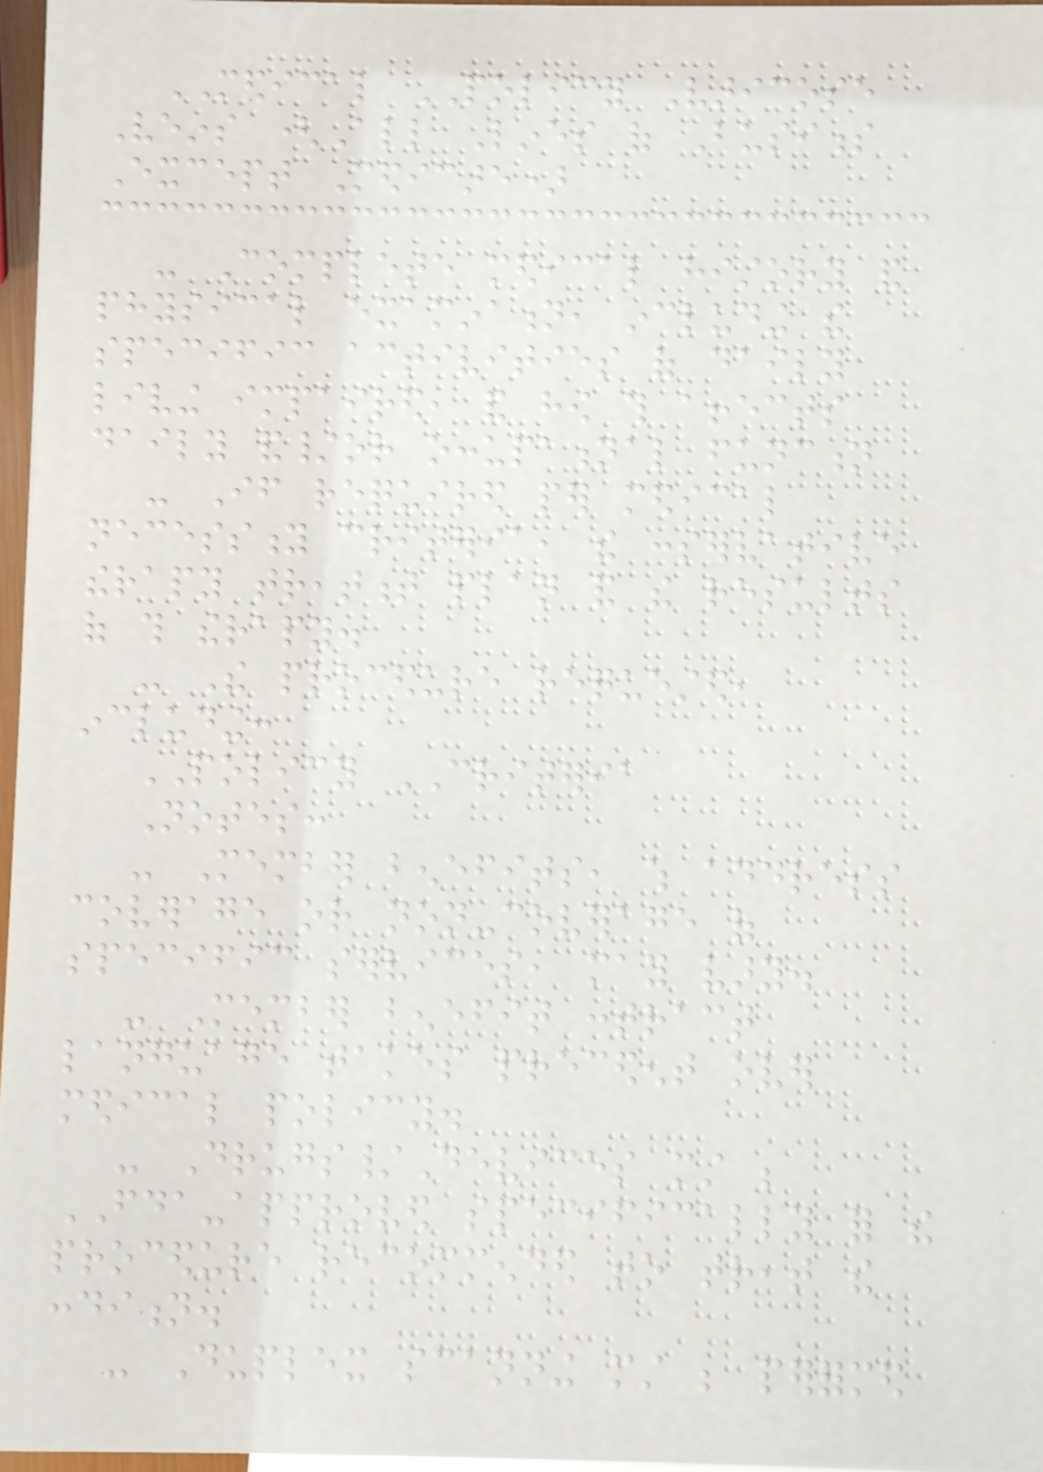MEDICAL POLICY Varicose
Veins (All Lines of Business
Except Medicare)
- Complete medical history and
physical examination, including the
specific activities of daily
living impaired, and how this affects
daily and/or occupational function
- If required per medical
necessity criteria, the conservative
therapy treatment plan and the results
of this therapy.
- The procedure requested,
including:
POLICY CRITERIA
Notes:
- Member benefits, which address
coverage or non-coverage of
specific services, may vary.
- Member benefit contract
language takes precedent over
medical policy.
- Drugs/Devices must be
FDA-approved specifically for the
procedure recommended to treat the
condition.
- Duplex scanning must be performed
